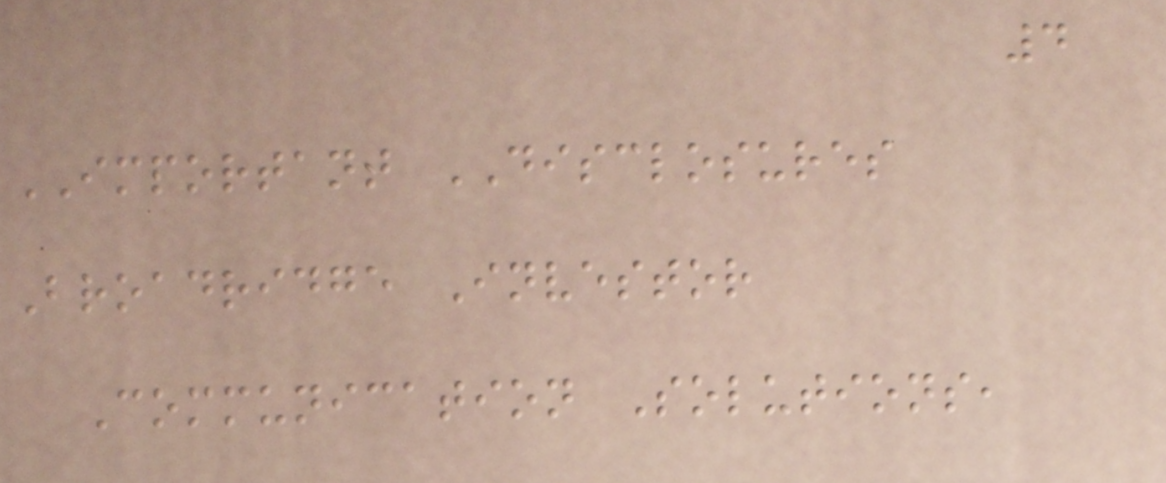4
IMPORTANT DISCLOSURES
Broadridge Investor
Communication Solutions,
